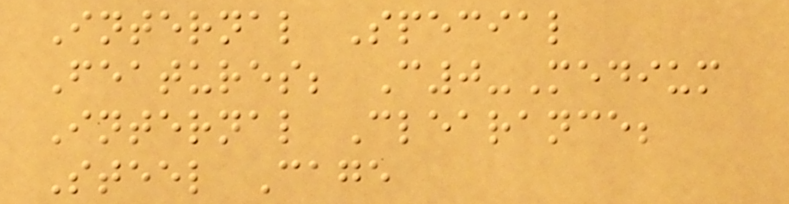Internal Special
Features; C0-Medium
Internal Clearance;
Steel Cage
